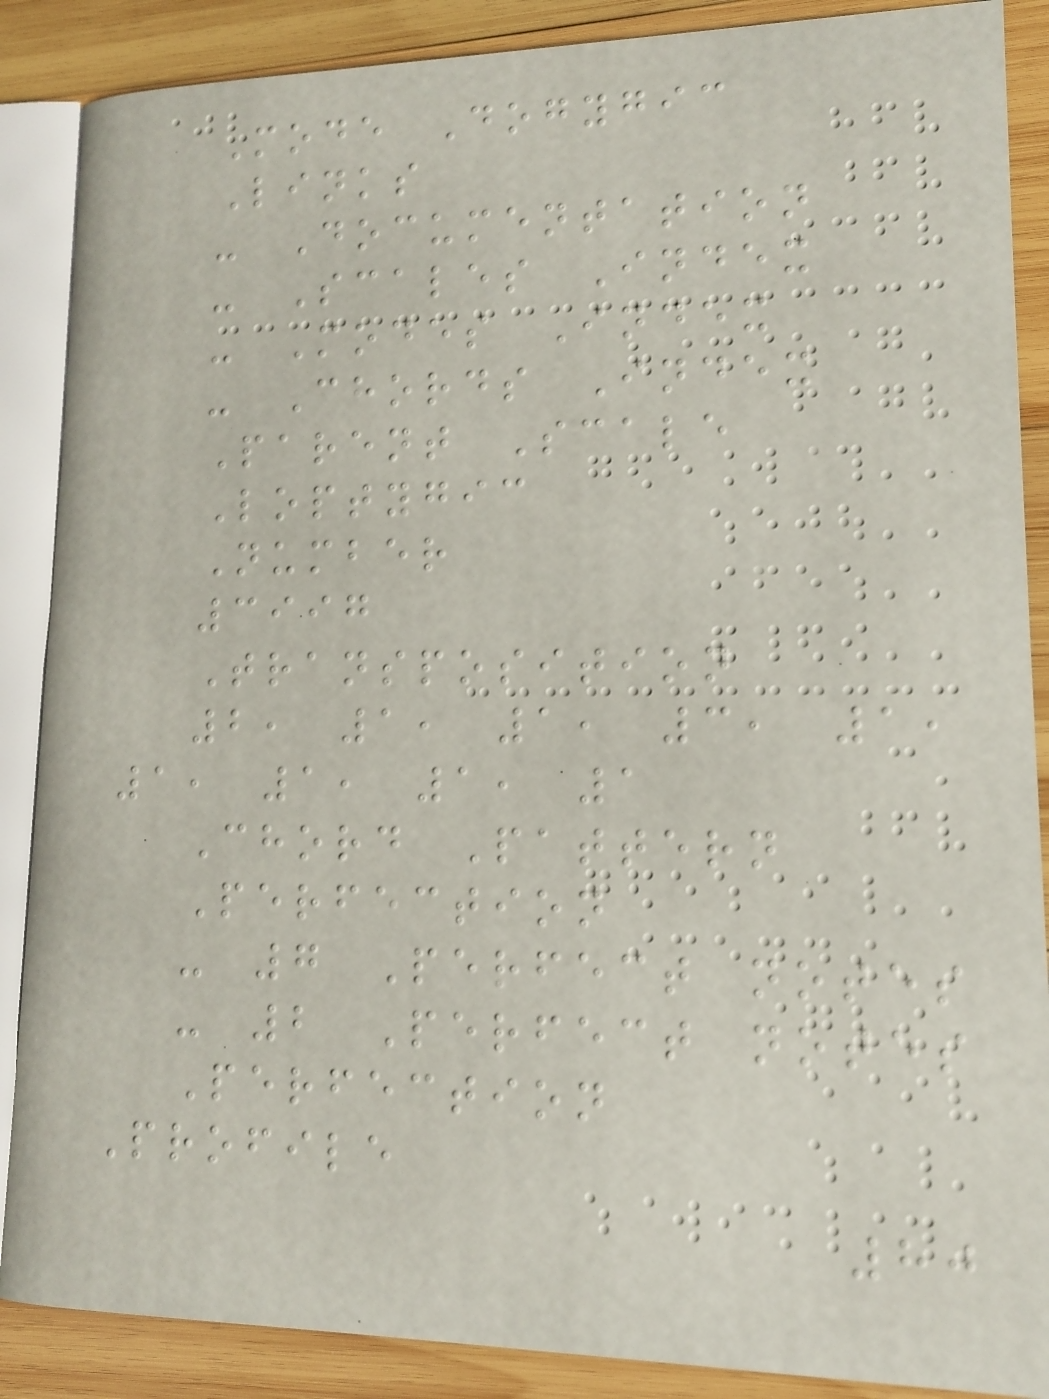Mode Dogygic
Links
- Documentation
- Scales Index
- Modes Index
- Chords Index
Parent Scale
Loptygic
Number
3997
Transposition
2, 1, 1, 3, 1,
1, 1, 1, 1
Chord Pattern
Perfection
- 7 Perfect notes
- 2 Perfect notes
Perfection
Profile
80
